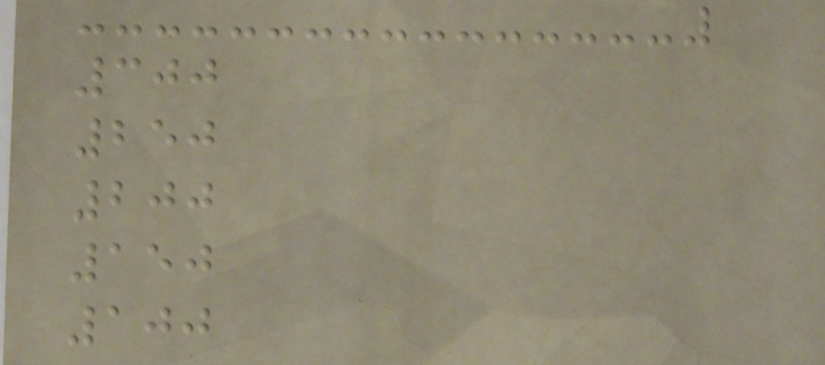300
250
200
150
100
